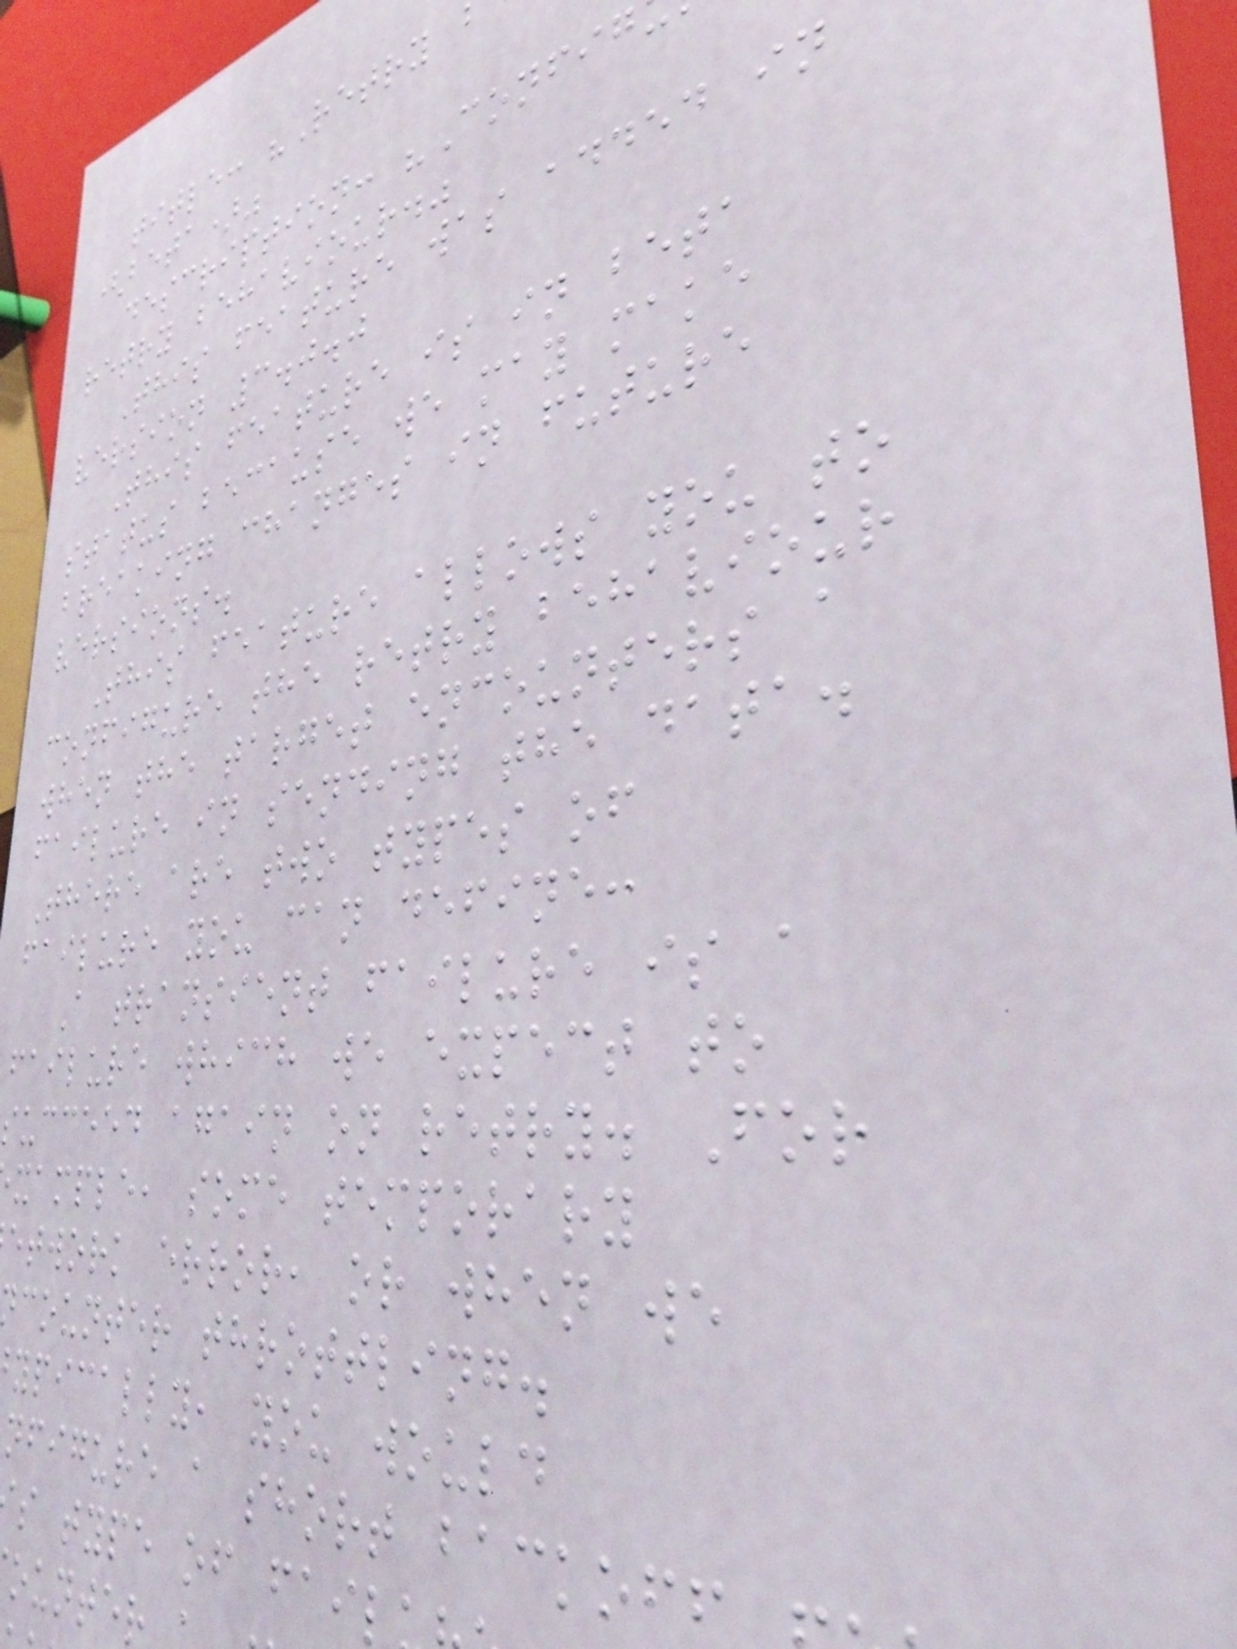title: "Retry
(beta)"
description: "Config
retry behaviour."
This feature was added in
version 3.0.0
This feature is in beta
status because we may make
breaking changes in future
versions.
This feature allows you to
configure the retry behaviour
when the target encounters a
failure in sending the data.
There are two types of
failure you can define:
A transient failure is a
failure which we expect to
succeed again on retry. For
xample, some temporary
etwork error, or when we
counter throttling.
ypically, you would
nfigure a short backof
s type of fail
